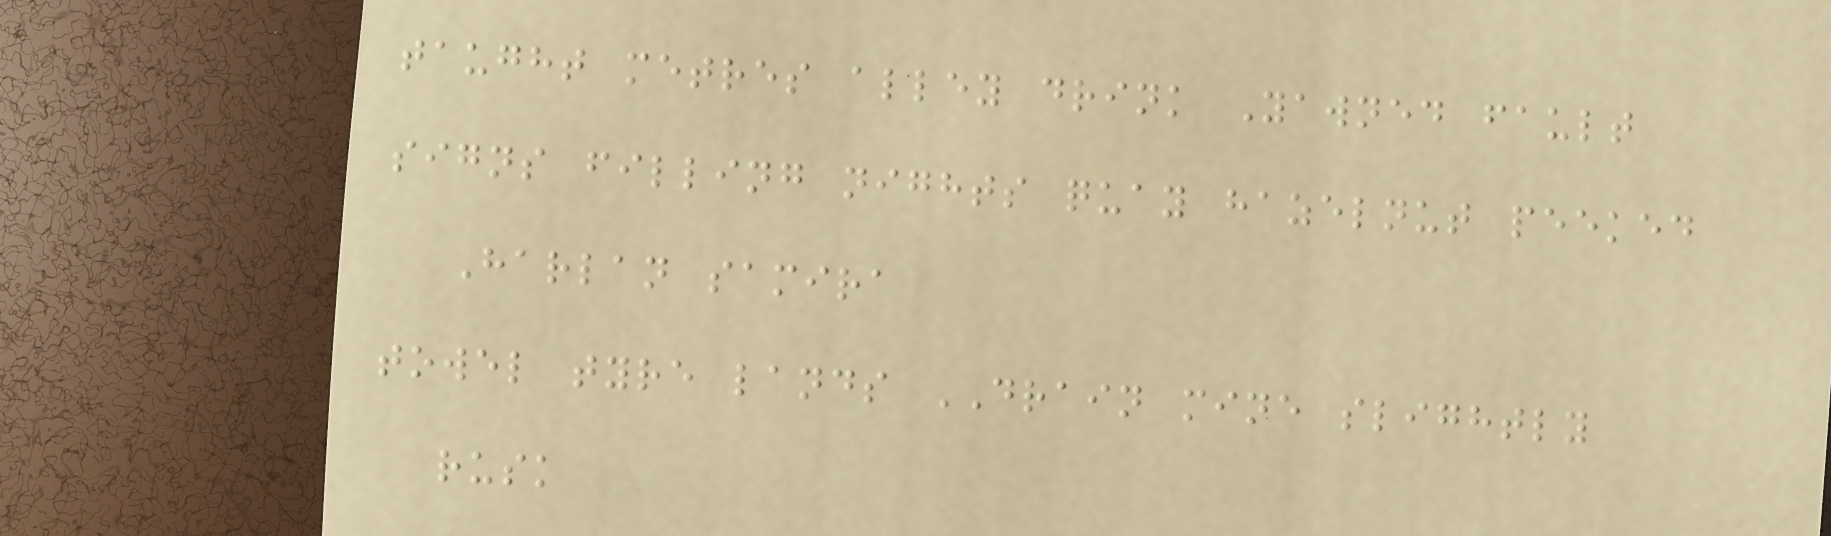taught metres alley drink Yawned fault
signs filling nights quay hazelnut peeked
Harlan samira
towel tyre lands DRAIN mine slightly
rusk
